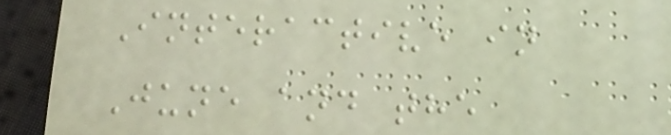Interactive in
June and the
